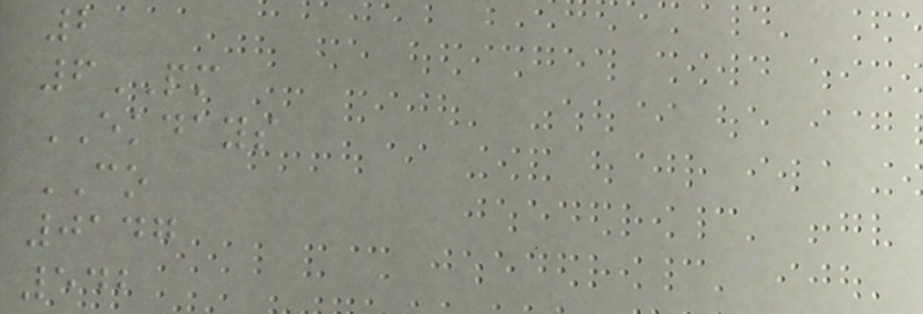2
6PM
EKDAYS
CO
0147
542
